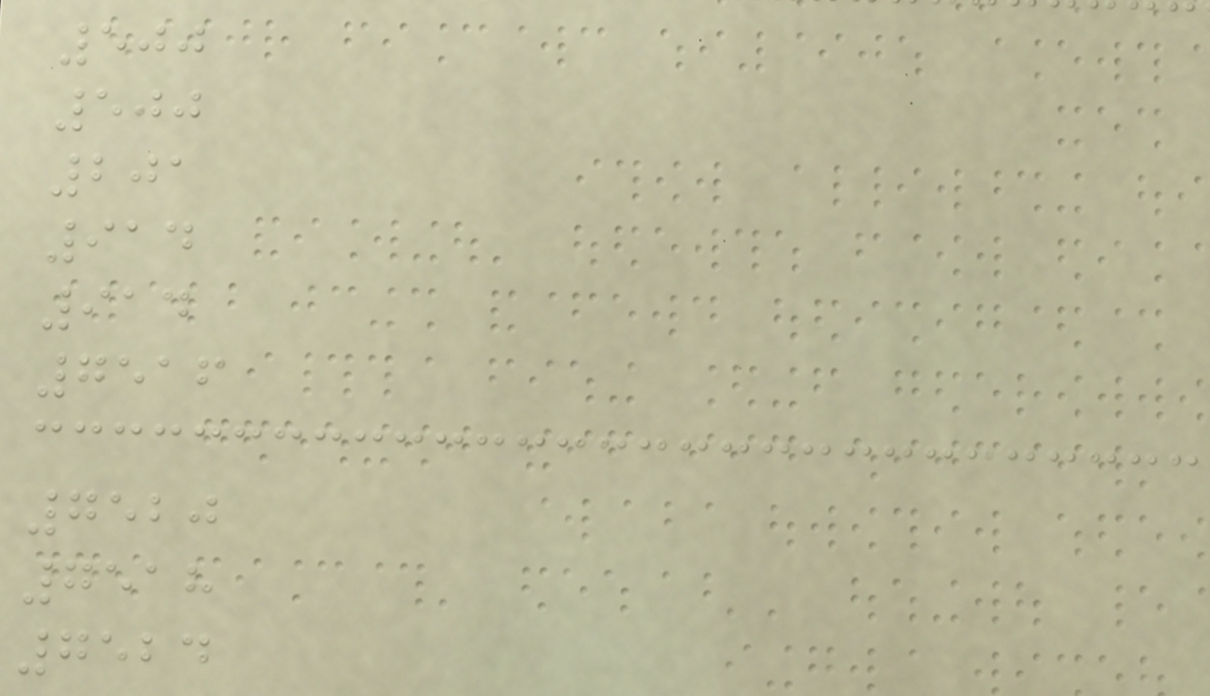500
500
201
914
914
7516
7520
7518
7524
